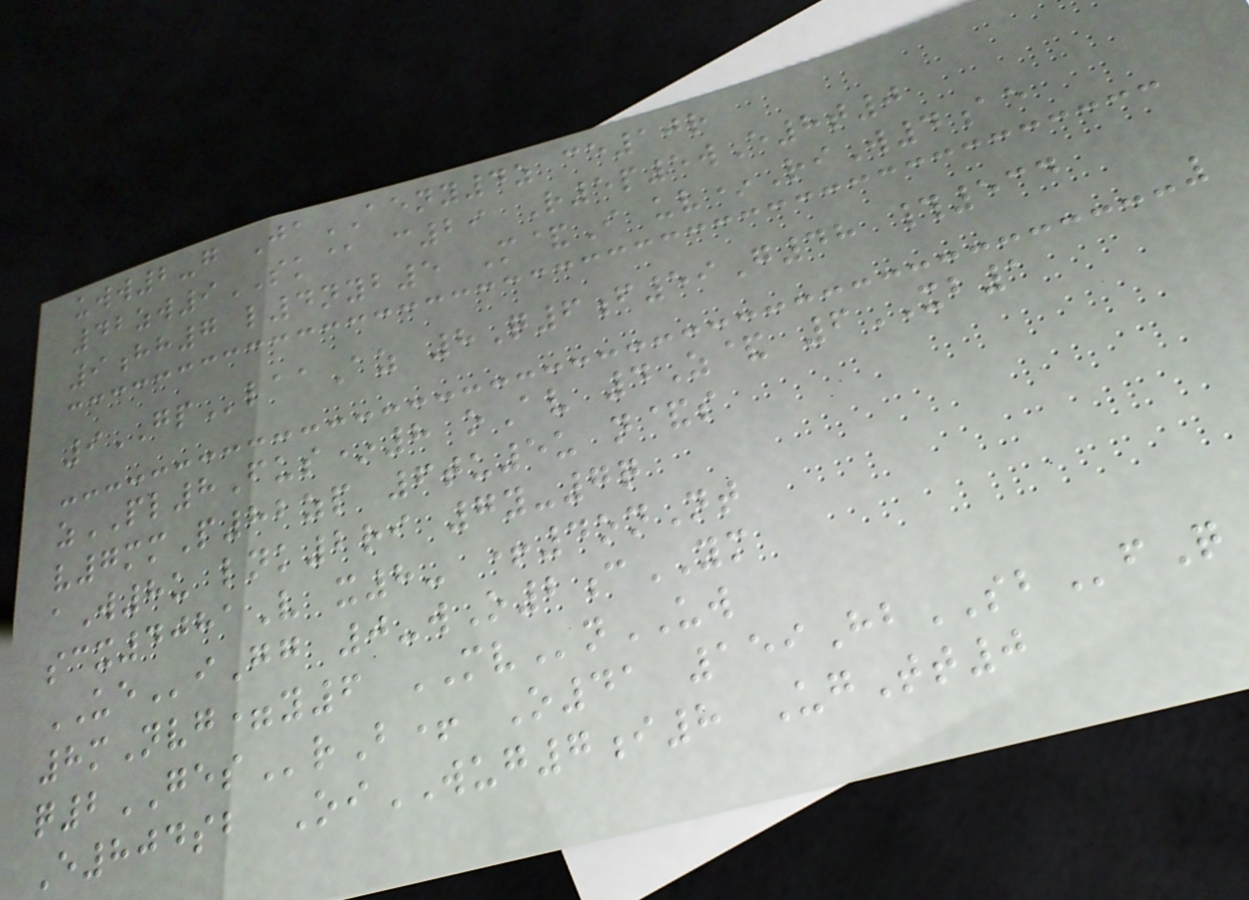uww2-g JaAENY4z ce10r
42zw9SK@ c29 R5p5wE8t0
9hh7 l4nyb5 M&I uv*RiW4ae
9GPlaaAz 8Q6f59G48 #534
zPL8Fus*8 oAv 4Z& 6XB1
v7mmP82zp 6tu5u n&s
aW8u lnk2ri 7y-7q
scx4081V x8- +4onNt
UEiGg 0-wO2cYM
8mNvg=y6 MVnUW
q2GESrB+ O41 159HbSBfQ
E804sb OiWUG7i8 UgTt0
